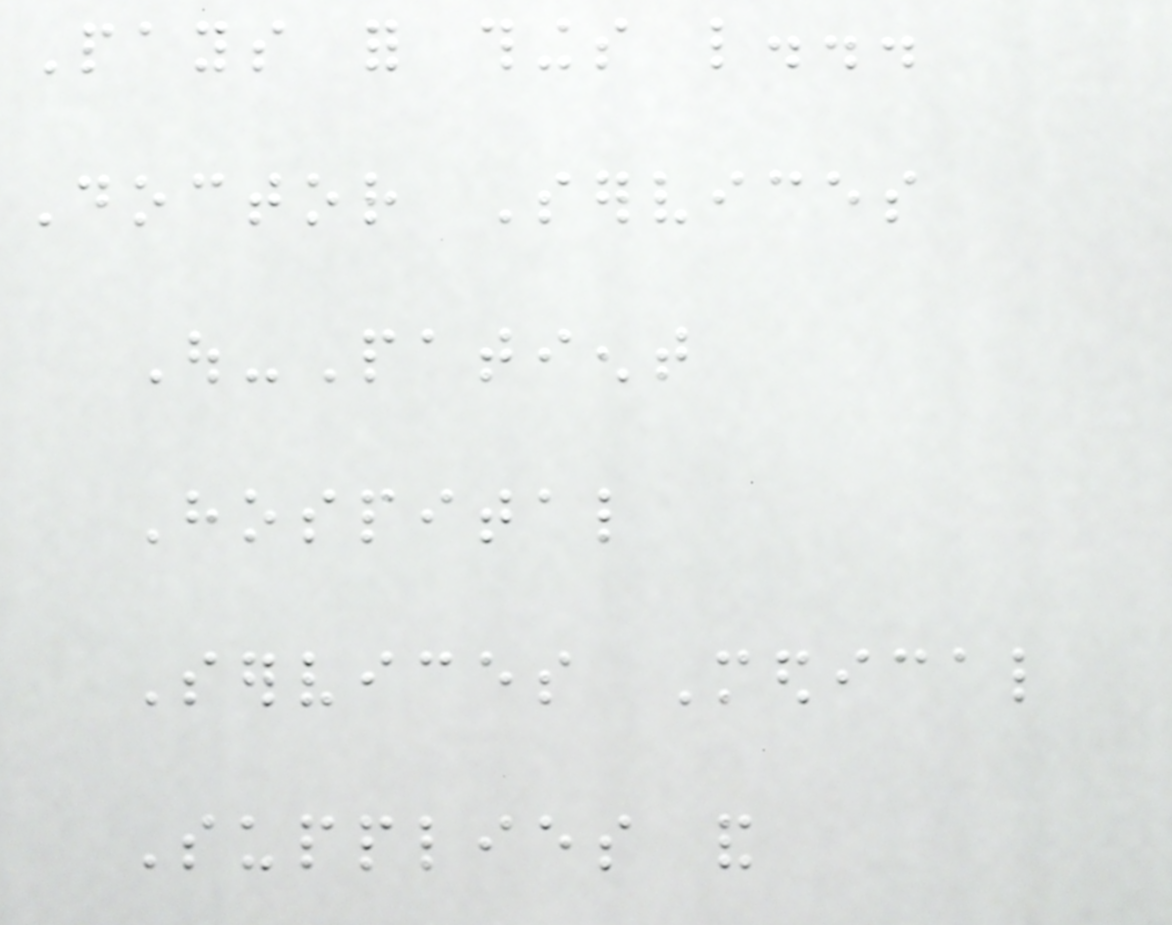Pays for things like...
Doctor Services
Out-Patient
Hospital
Services Medical
Supplies and
